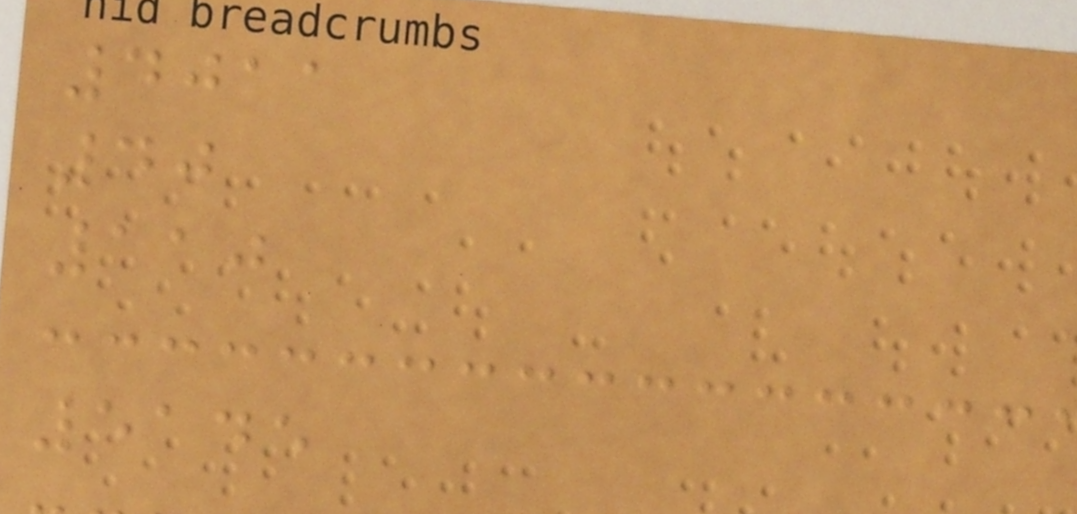4011
40
110
5145
